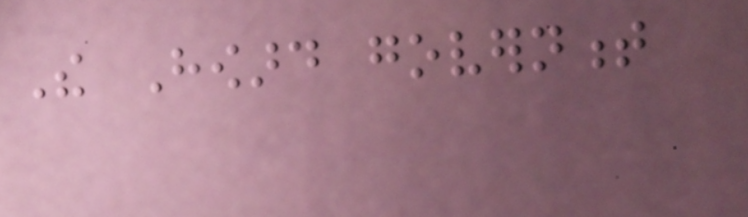The Howard government
